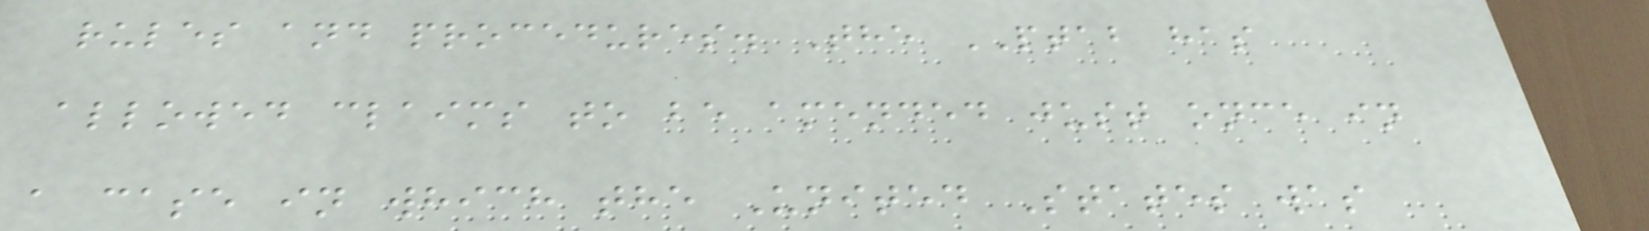rules and procedures. The PTAB has
allowed claims to be amended just once in
a case in which the United States was
